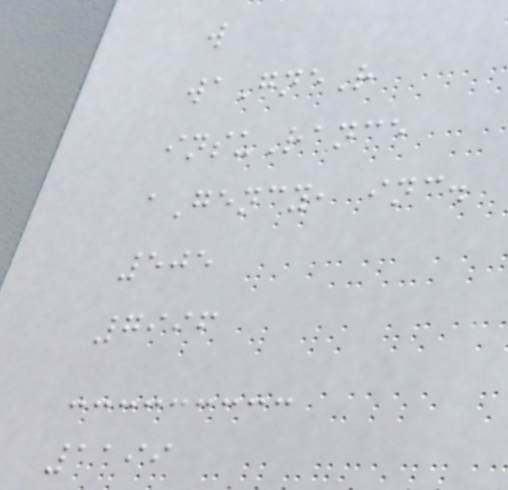w
waGneR
insuRance
aGency, inc.
505
7996
1199
